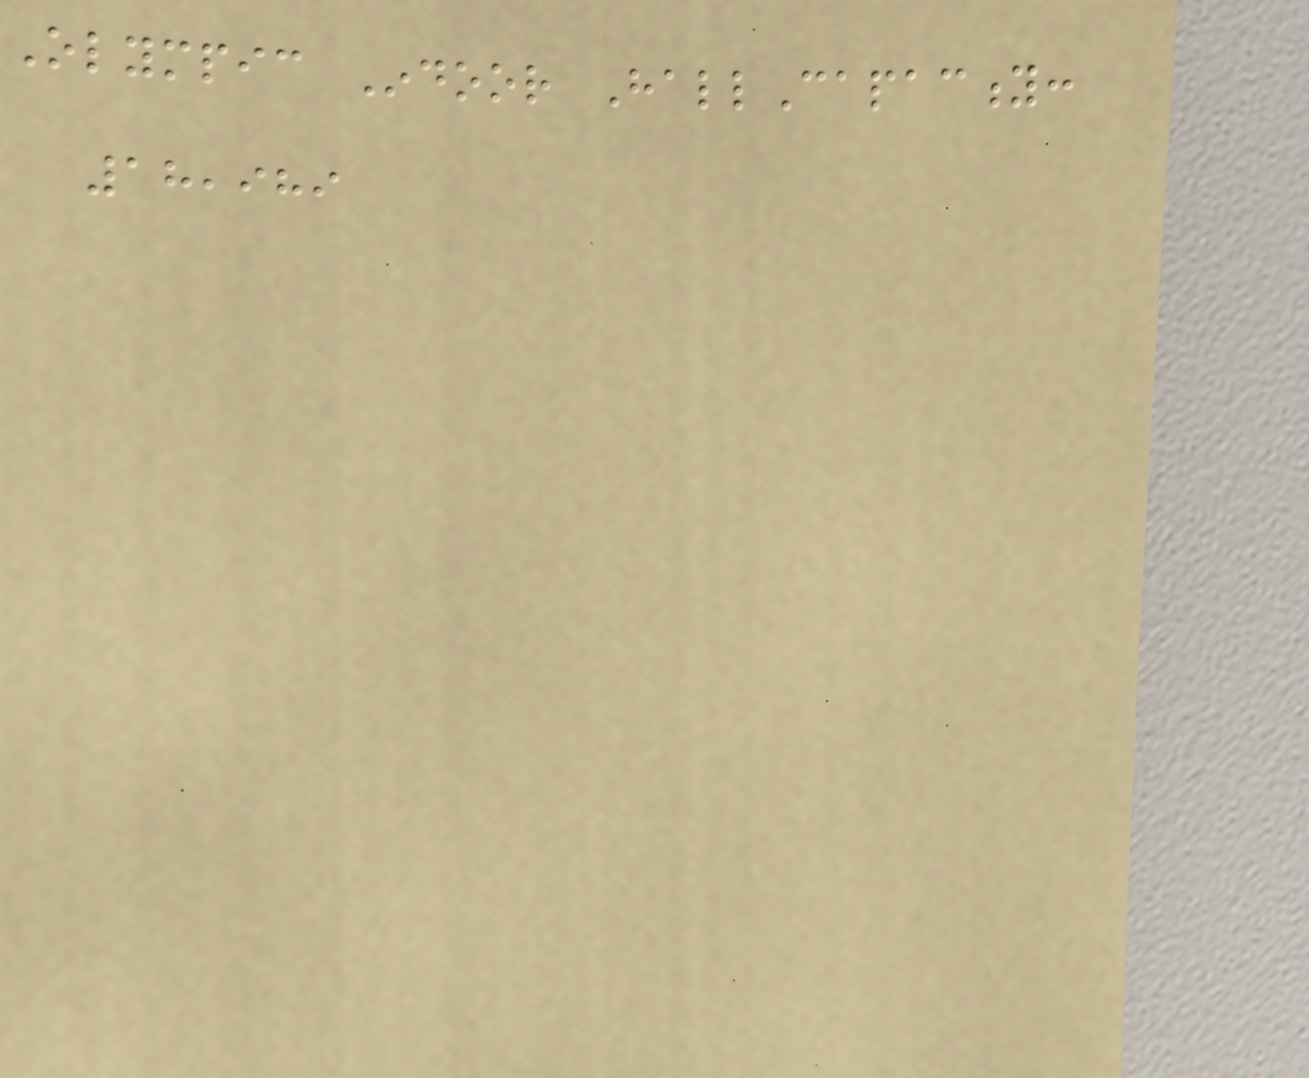Olympic Indoor HallCapacity:
18,989
